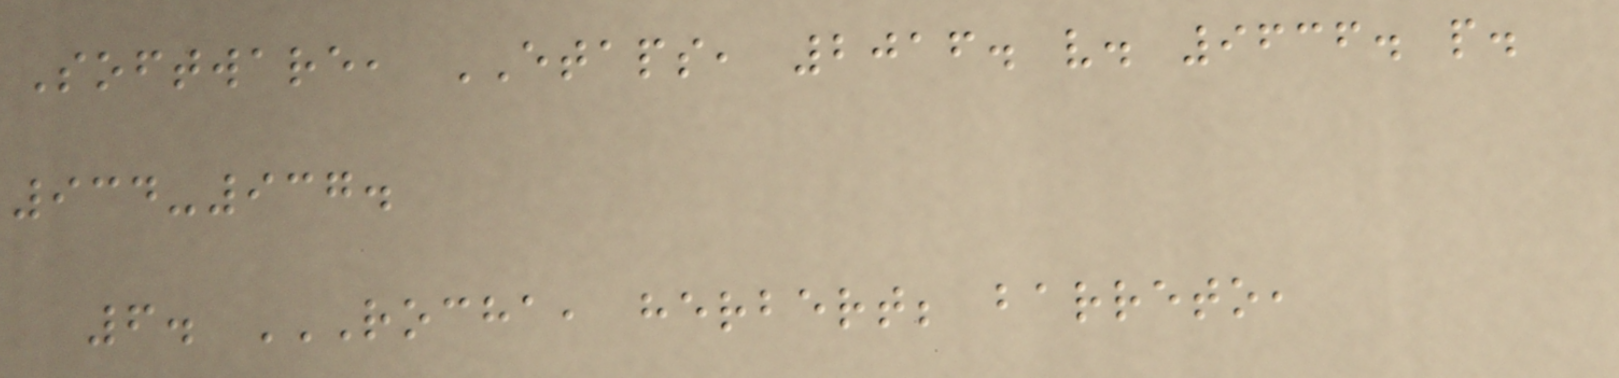Software, ETAPS, 2016. v. 9636. p.
934-937.
6. ROCHA, HERBERT; BARRETO,
